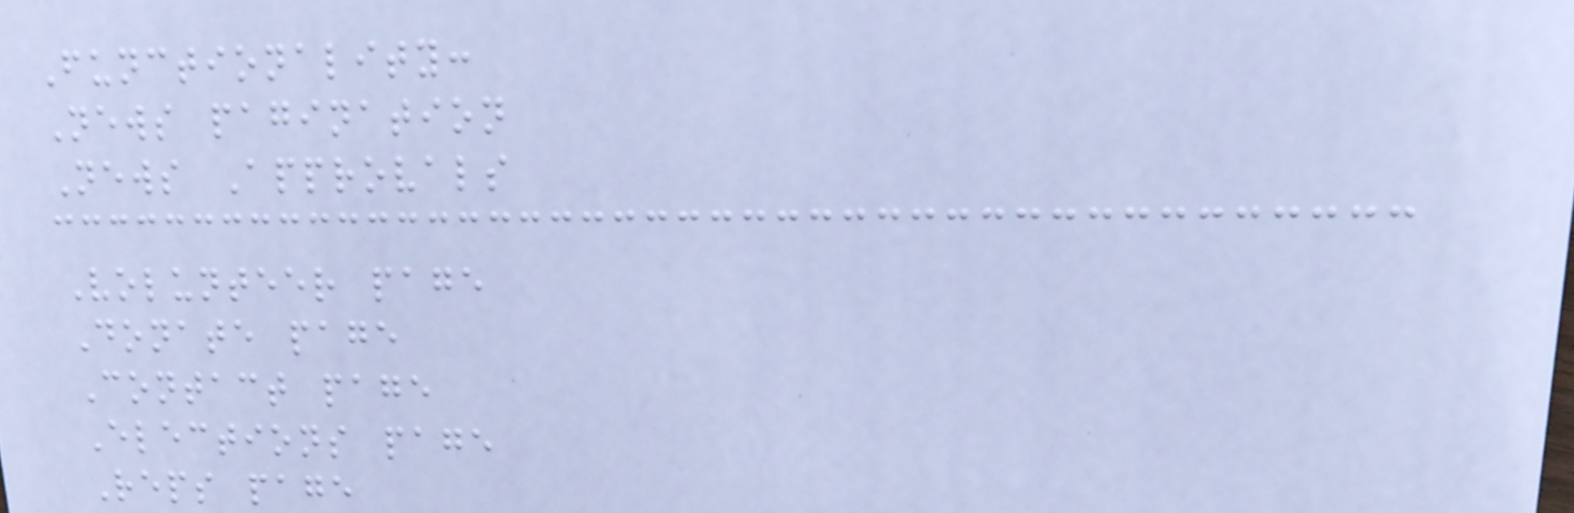Functionality:
News pagination
News Approvals
Volunteer page
Donate page
Contact page
Elections page
Reps page
